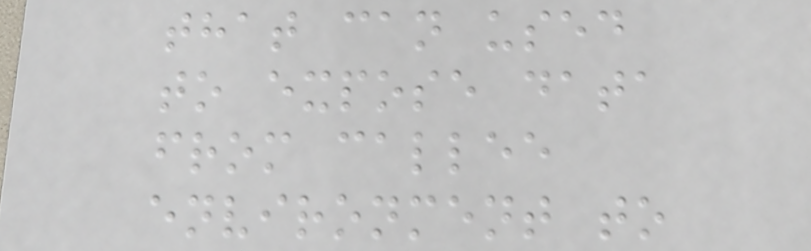that can used
to expose data
from callee
environment to
